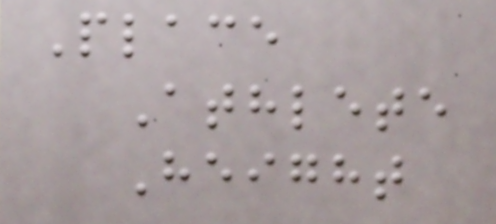Place
Athlete
Height
